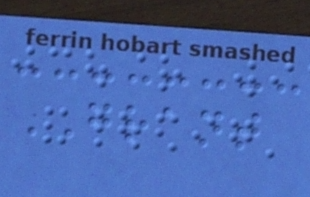GRANT
